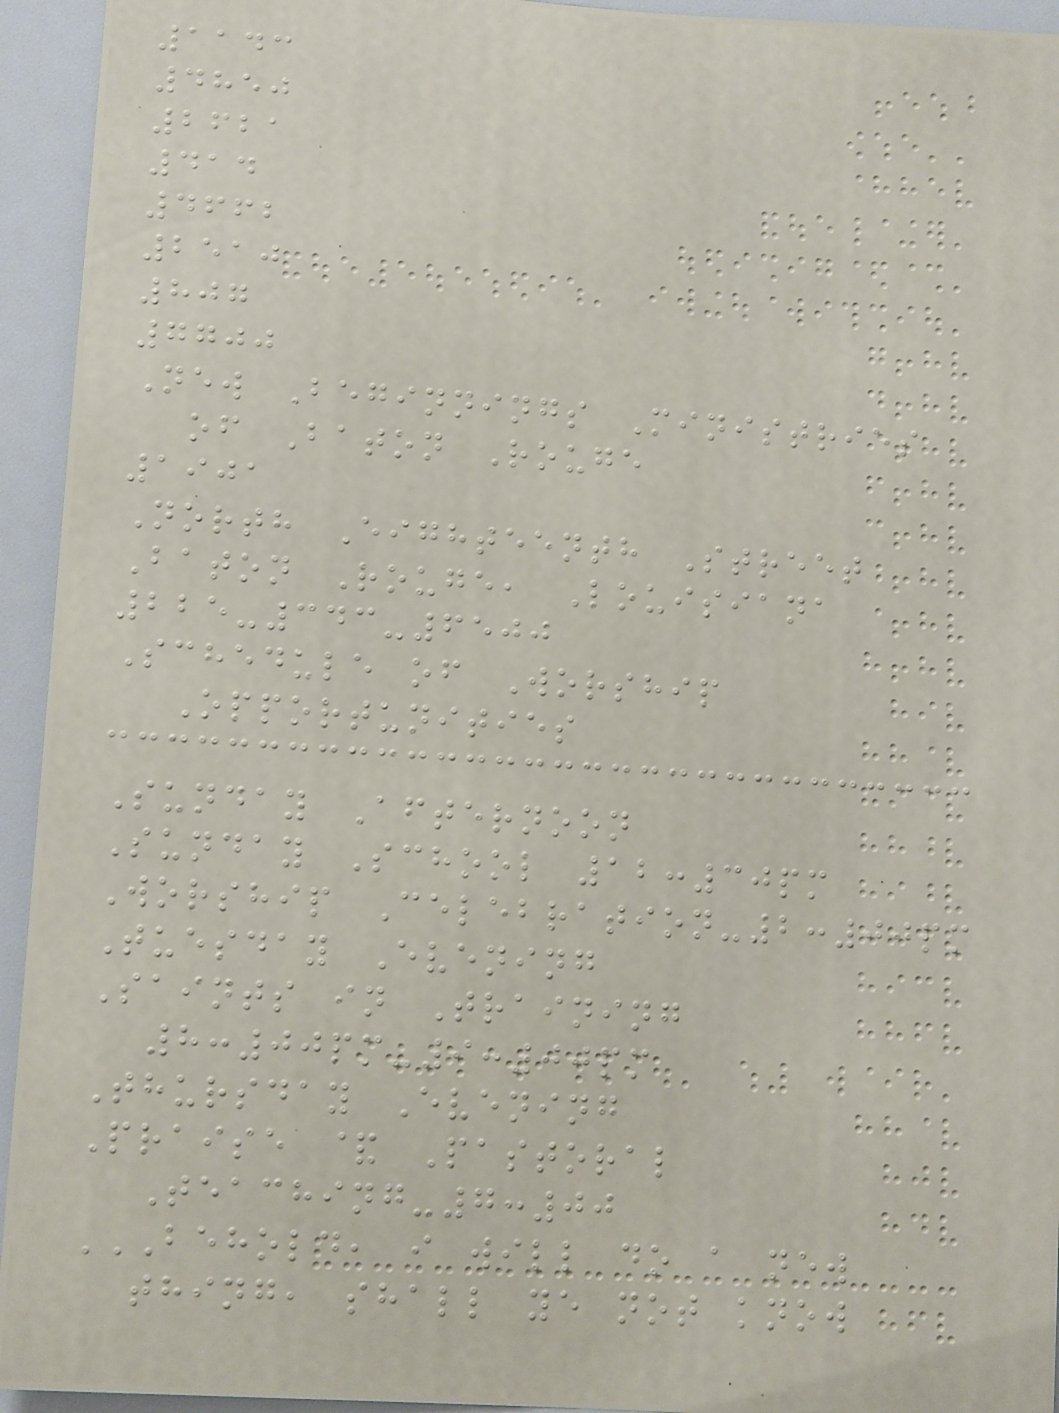1143
4850
2621
414
4662
2510
807
7700
New Beginnings Ministries
of Baton Rouge
1901
North Eighteenth Street
Baton Rouge, Louisiana
225-343-6500
Schedule of Worship
Opportunities
Sunday Afternoon
Sunday School 12:30pm
Worship Celebration-2:00pm
Tuesday Evening
Saints in Training
8:00pm-9:00pm
Thursday Evening
Praise & Pastoral
Teaching-7:00
BEHOLD, I WILL DO A NEW
THING, SHALL YE NOT KNOW
